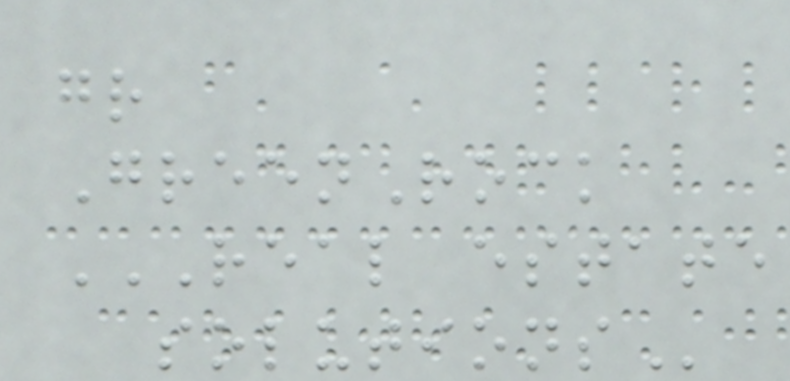gr
GreenRock
REAL ESTATE
SOLUTIONS
